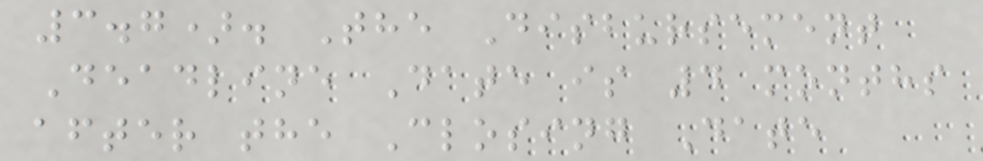3.7). The Disbursement
Deadline Date is 4 months
after the Closing Date
